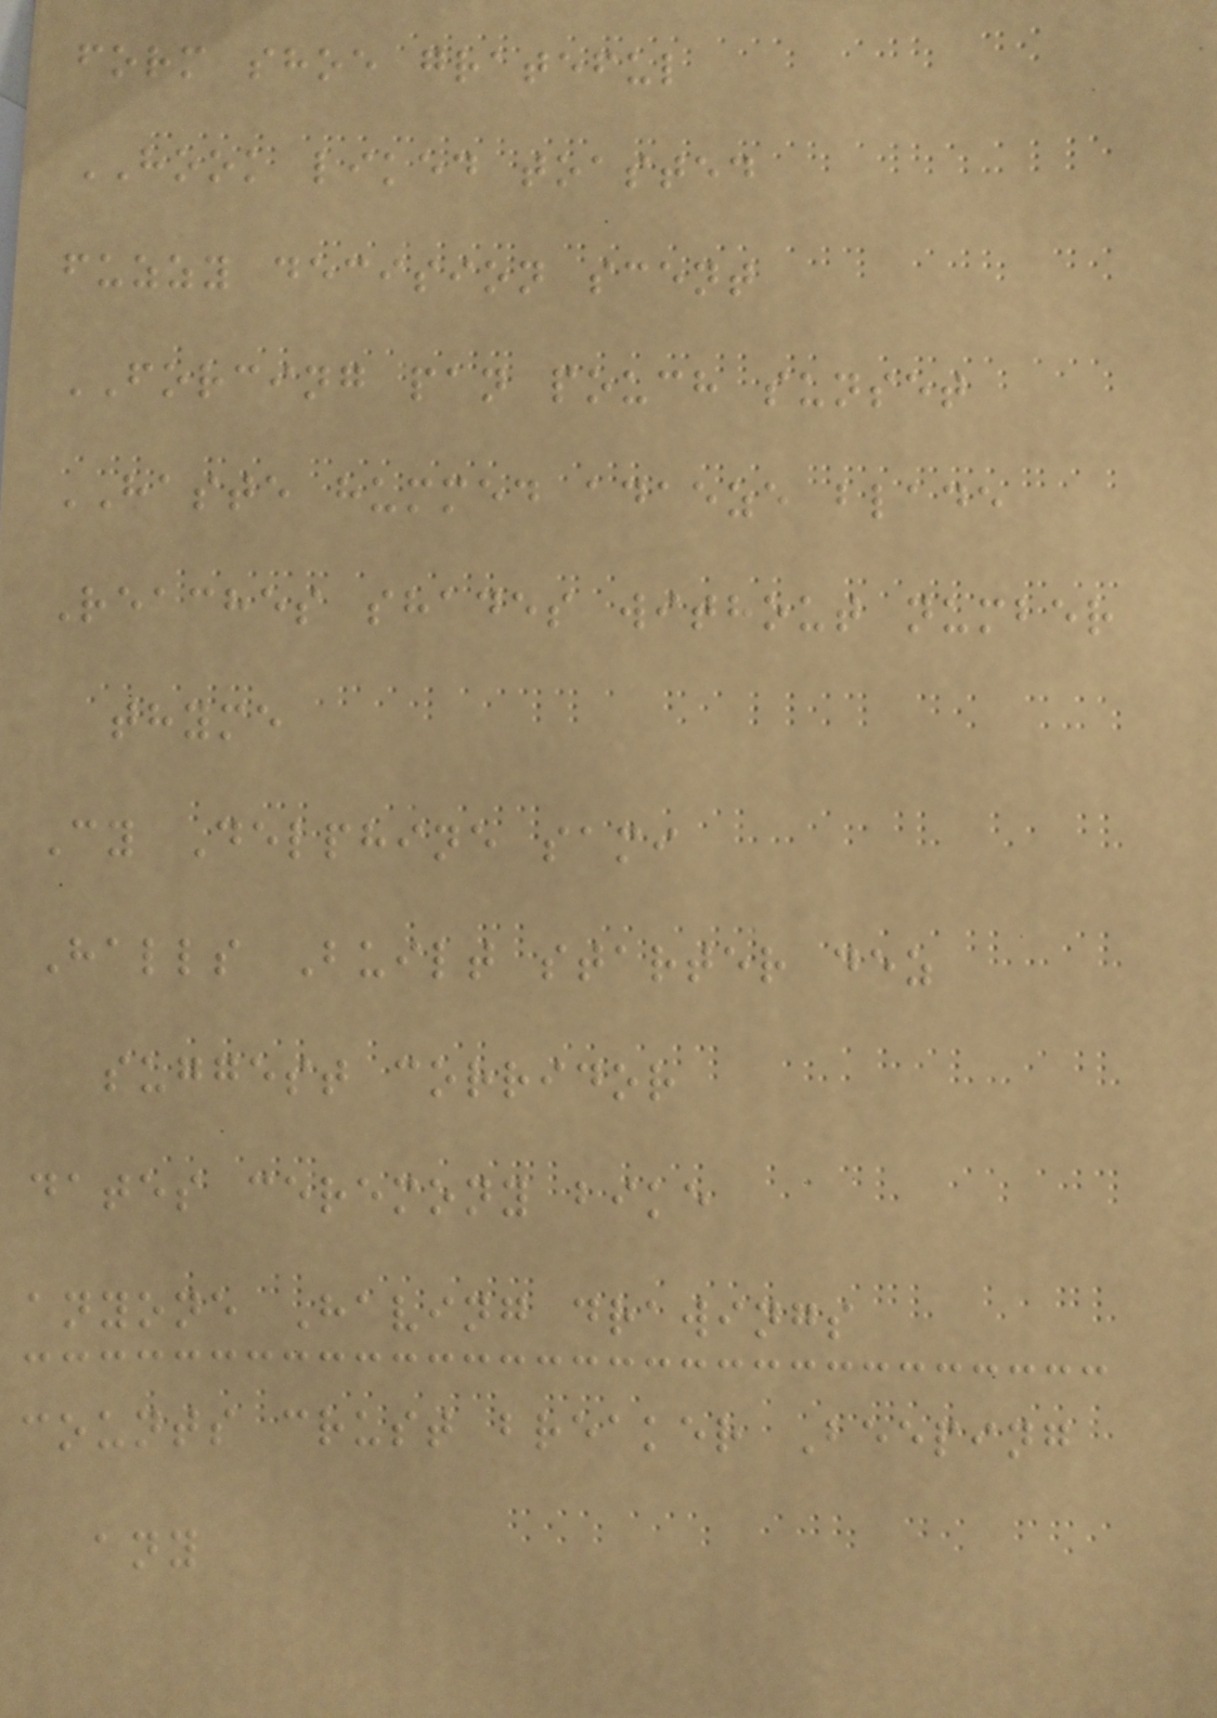form shoe grateful
HOOK liked toasted
fuzzy decision scent
FORCING pan pouch sunset
HASTE hummed adaeze blade
Reaches shades without number
thyme
Cy Delphine sami
Halls Built starter dez
suggest corridor
dates ceremony bike
anyone Having drawings
counts crust breaker Beeping
any
